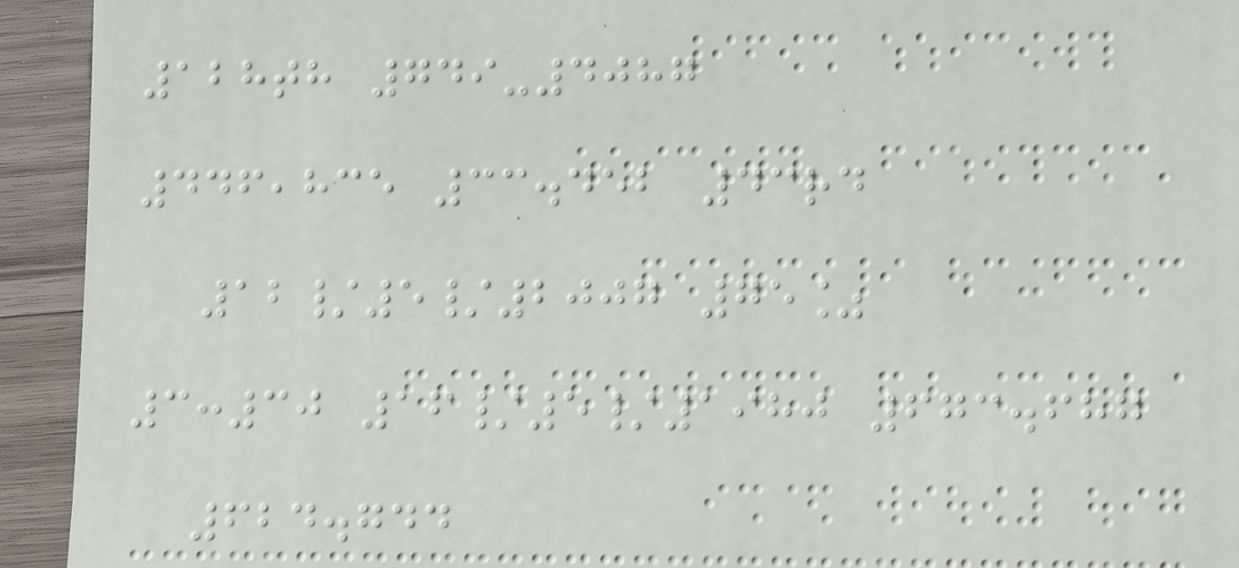128th 749-4087
446,835 33.452 43rd
12/5/2007 75%
3:30 16/5/1980 673.687
624.744
